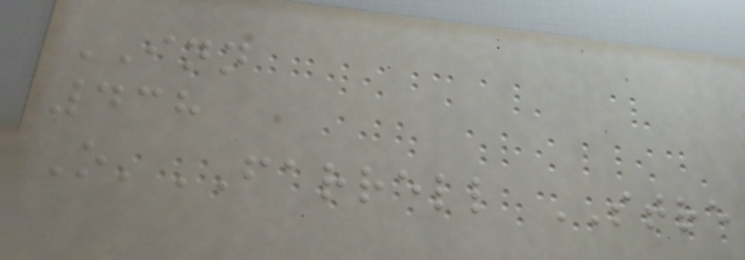INN
438
O'FARRELL STRE
